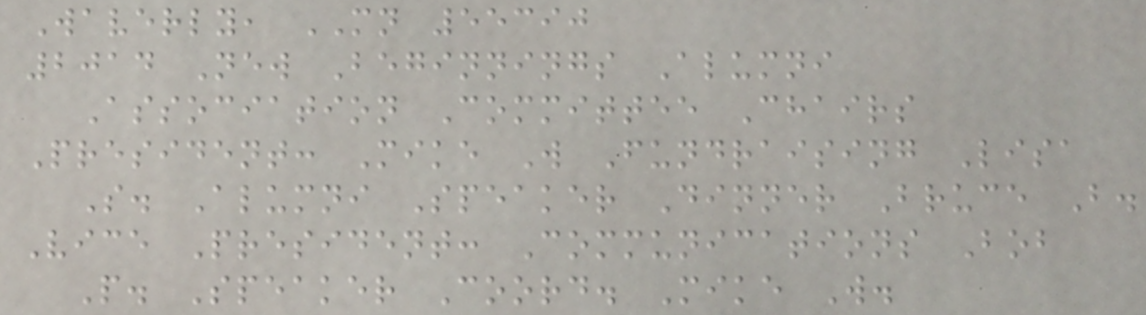Waverly, MN 55390
2014 New Beginnings Alumni
Association Committee Chairs
President: Mike W Fundraising Lisa
S. Alumni Speaker Dinner Bruce B.
Vice President: Communications Bob
P. Speaker Coord. Mike W.
